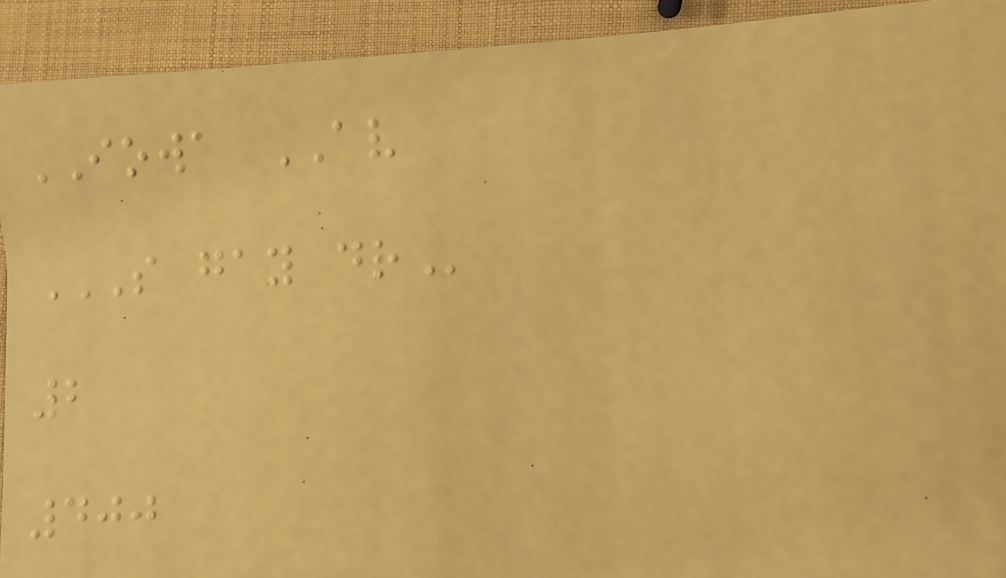IOWA AV
S GAY DR
2
400
